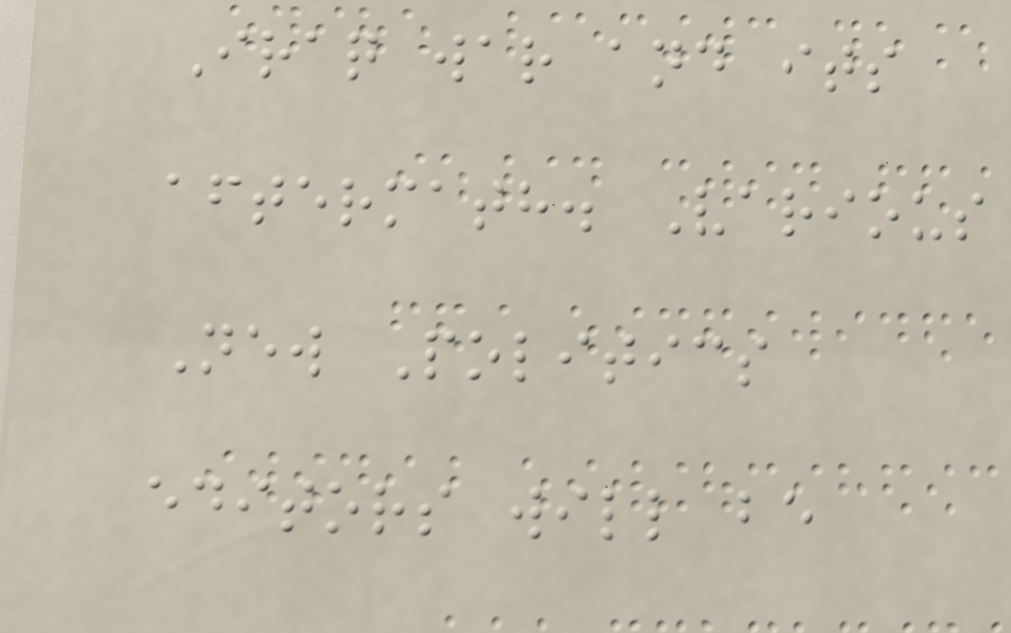Iraq war and its
aftermath. Various
New Politics
editors will be
